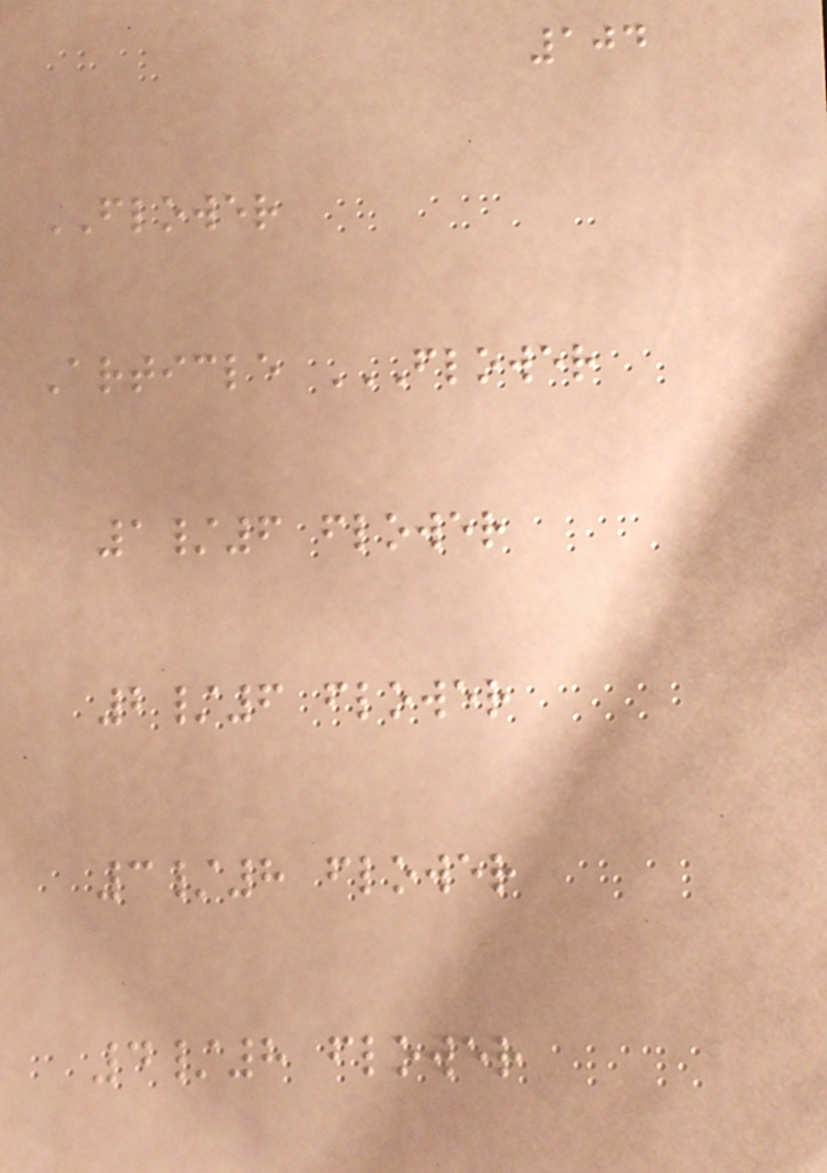104
FLOWER
Article FLOWER
1/6 FLOWER
2/6 FLOWER
3/8 FLOWER
4/8 FLOWER
